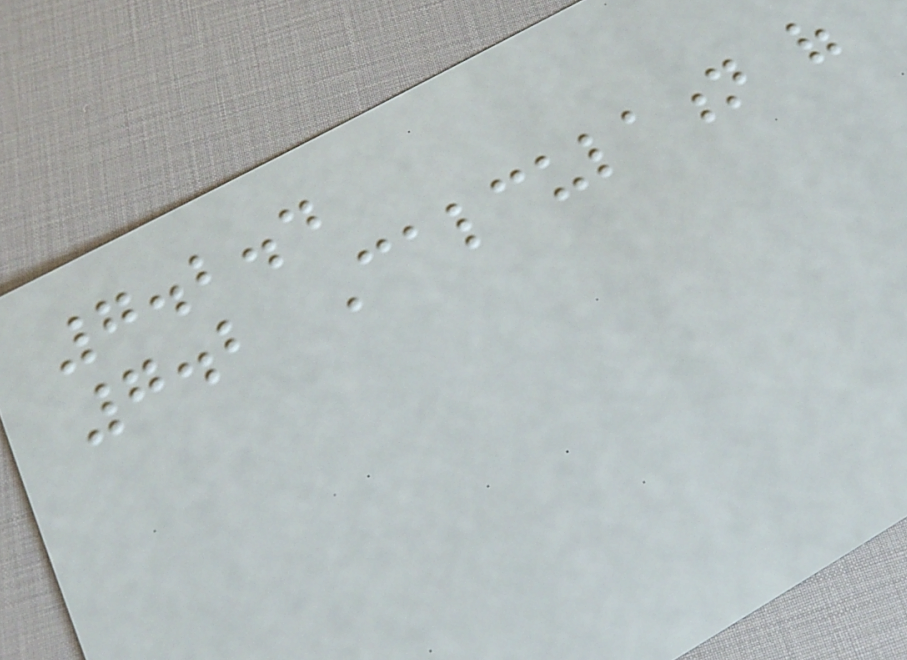7.2.4
7.2 Calculation of
